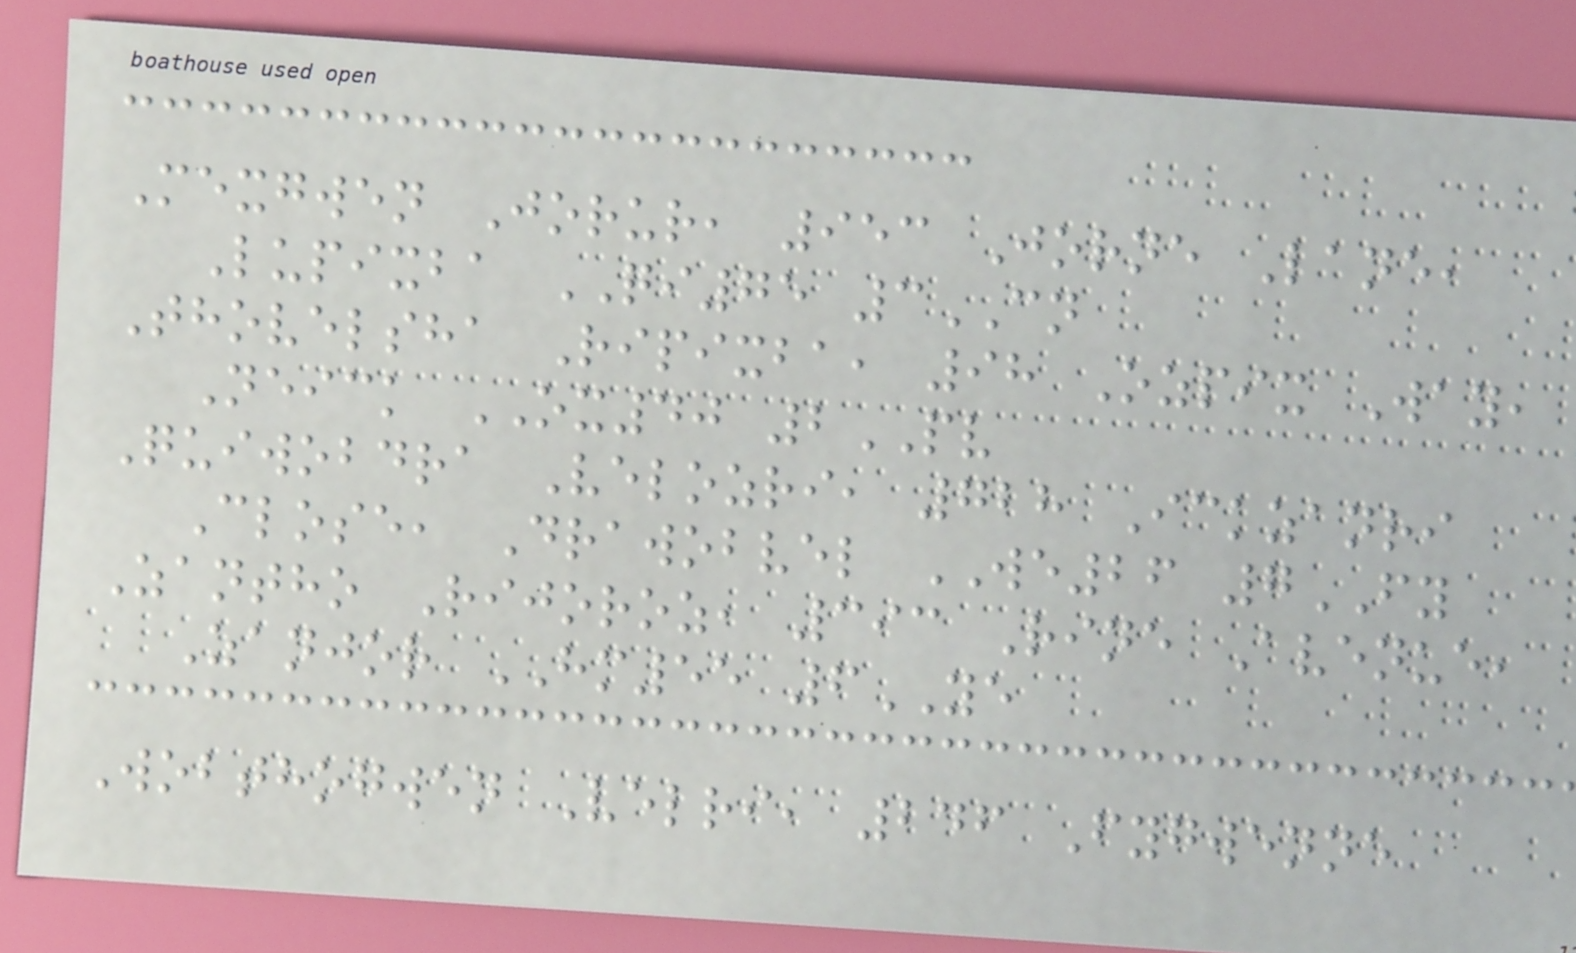Mexgwen Jorur, 953 Jorne Lane,
Lupixba QI75 3CN
Thovelsha Ripixba, 98 Ozpix Way,
Neick OX40 2PV
Quiwobdra Velozri, 728 Ickzanri
Close, Drawobvel WE26 7FY
Zantho Rijoroz, 393 Rine Avenue,
Zanjor HM55 6YE
Wobthogwen Velri, 246 Fygwenne
